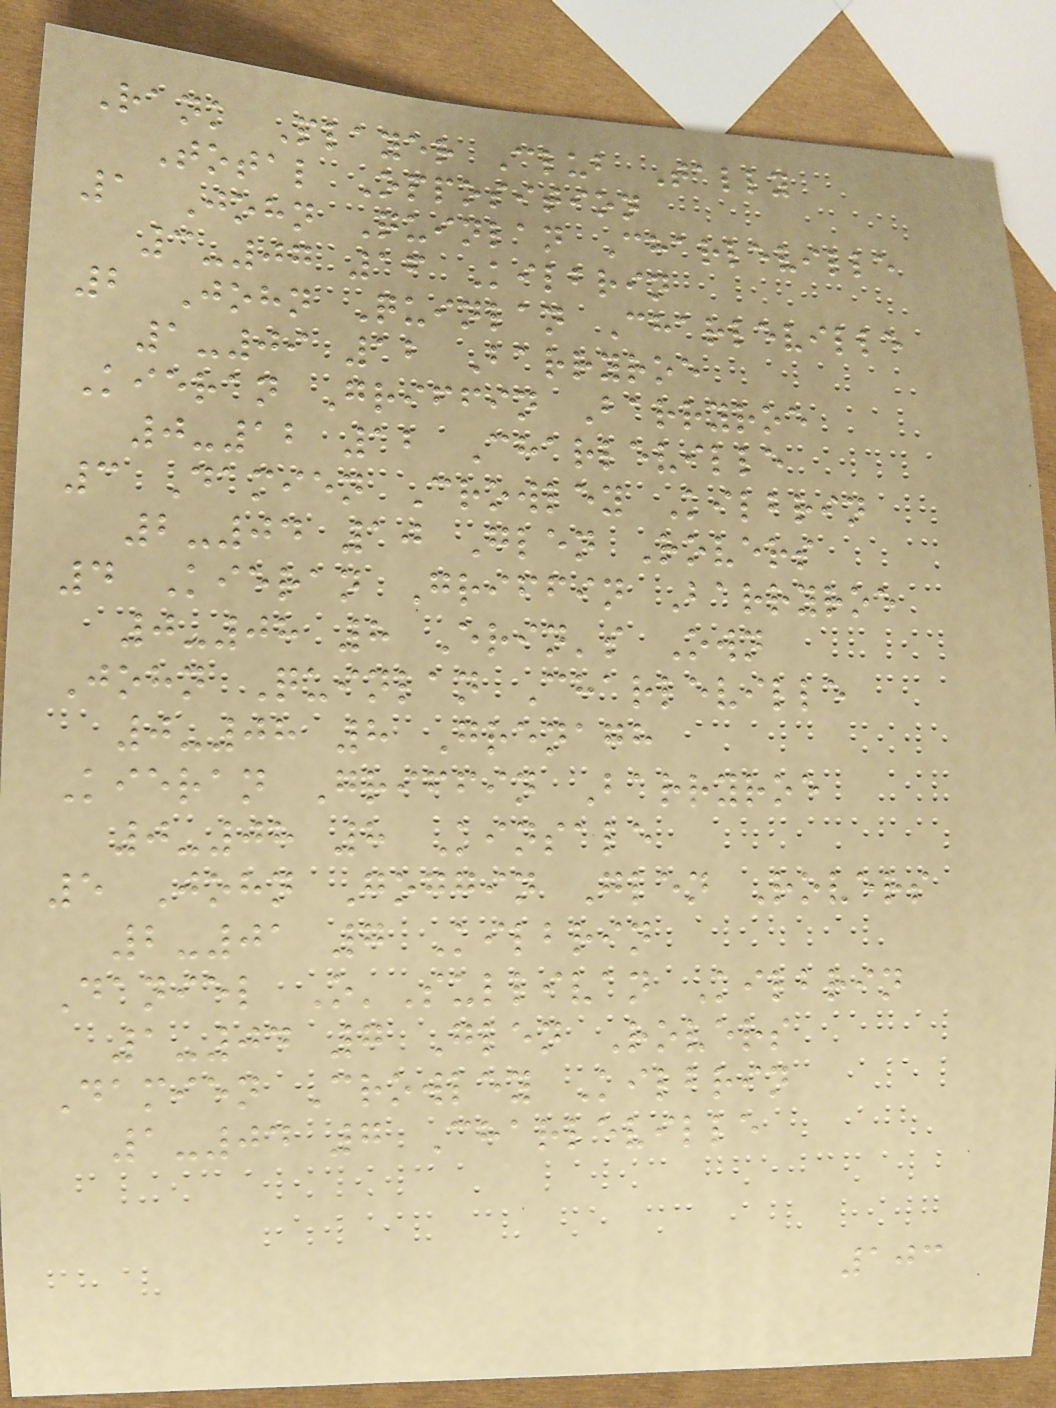Rank Player Club Tally
Total Opposition
1 John Quinlan Charleville
3-07 16 Kilbrin
2 John Quinlan Charleville
1-09 12 Barryroe
Kieran Griffin Barryroe
0-12 12 Charleville
3 Damien Crowley Kilbrin
2-04 10 Glen Rovers
4 Kieran Griffin Barryroe
0-08 8 Erin's Own
John Quinlan Charleville
0-08 8 Grenagh
Kieran Griffin Barryroe
0-08 8 Kinsale
5 John Goggin Glen Rovers
2-01 7 Kilbrin
Daniel O'Sullivan Kilbrin
1-04 7 Glen Rovers
Damien Crowley Kilbrin
1-04 7 Charleville
103
